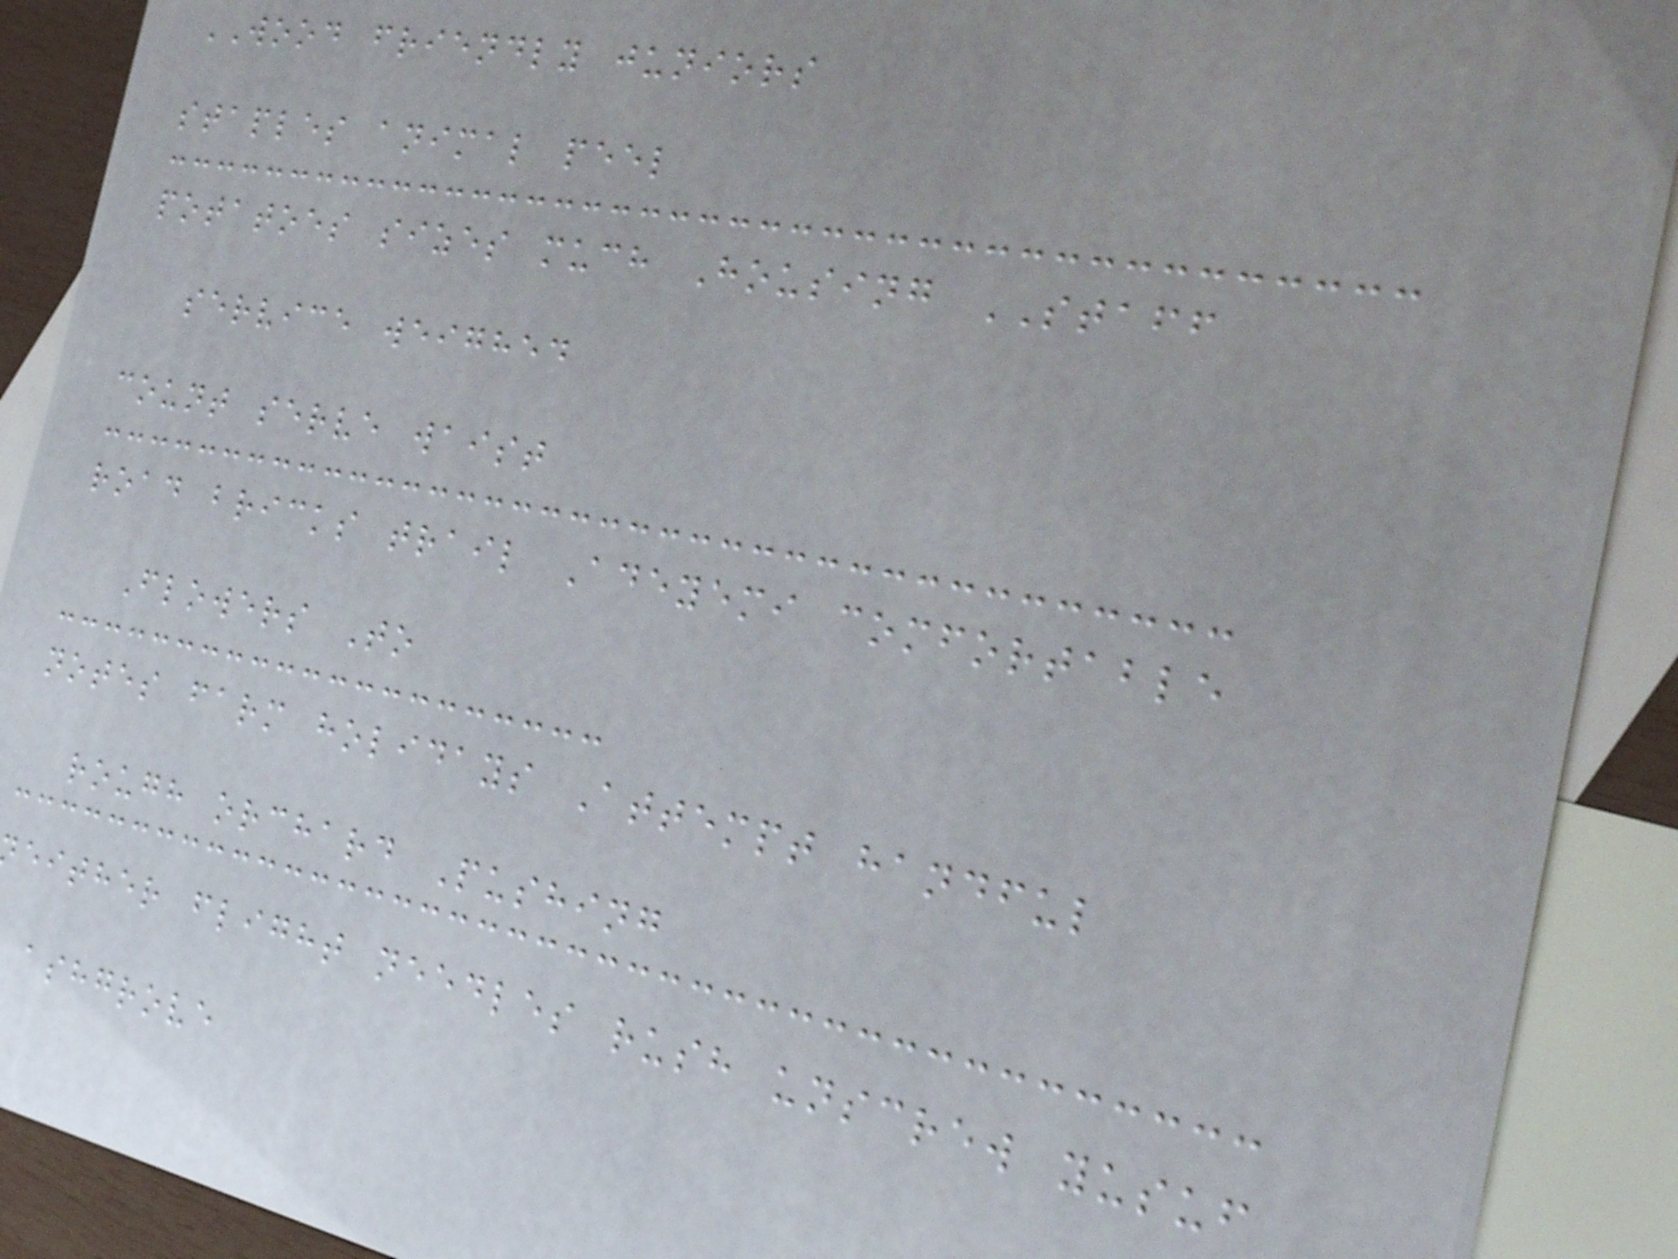WOOD friendly juniors
staples animal peel
potatoes sizes much Housing STAFF
service weighed
count serve waist
road bricks trail Adeyemi comfortable
Flowers To
notes farm holidays Attempt handful
rough orchard Pushing
either flight needles rush unscrew yusuf
ashgrove
